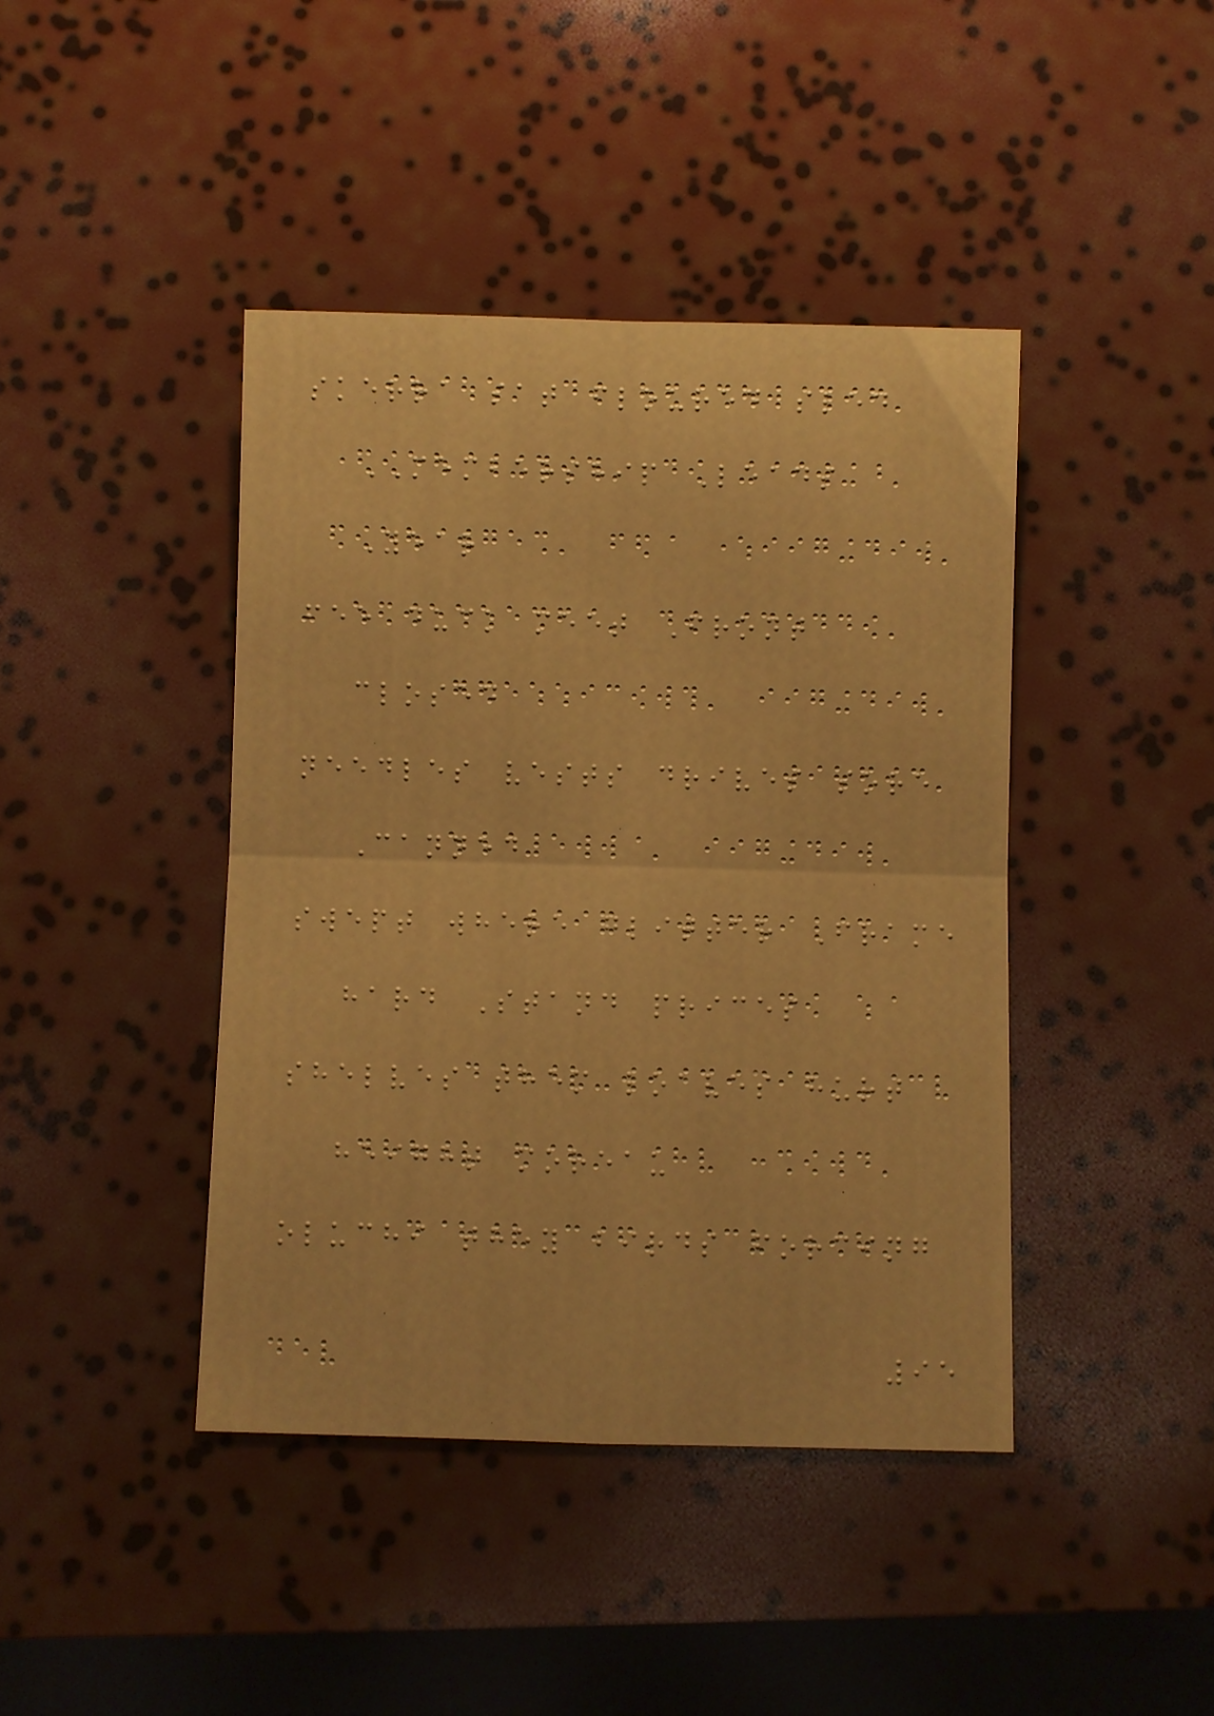skerra sat floured sled
MEMBERSHIP Leads
Year
fee duck meet Front
closed
needles vests drives sore
Canned
swept where glitter Frame
hard Stand prices
shelves them loaves hurt
height moreau
oluchi they birds forcing
95
